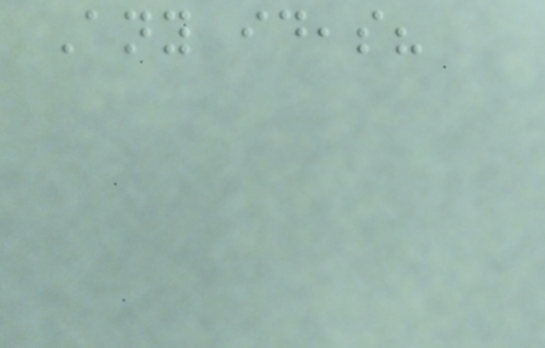Any ideas?
